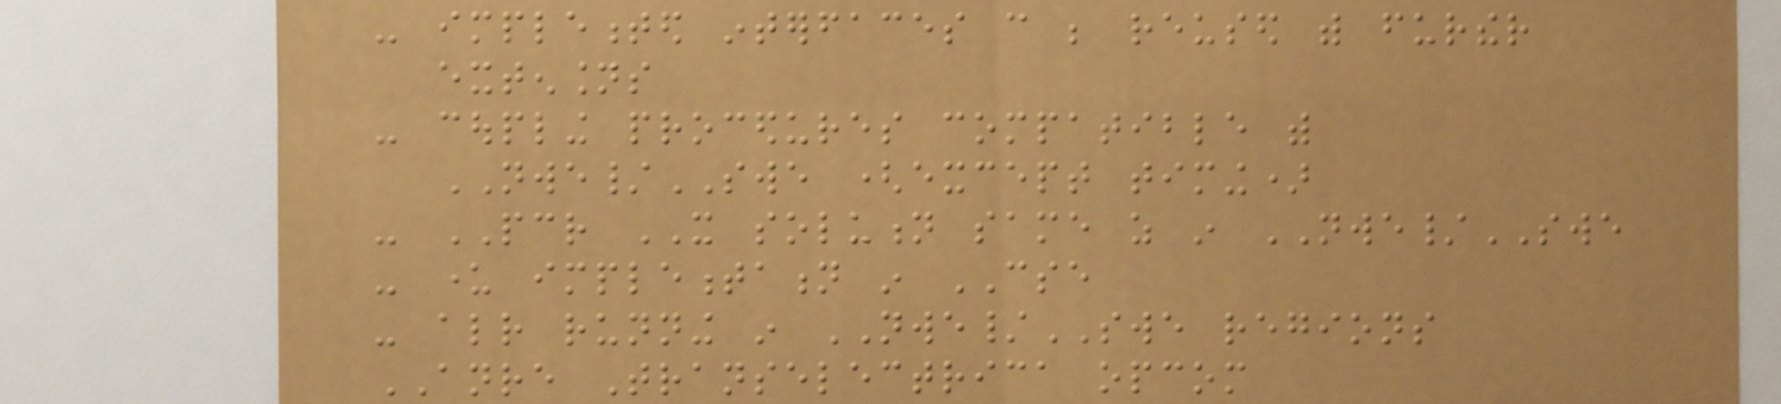- implemented interfaces can be reused with further
extensions
- coupling procedures compatible with
NWE/SWE (except timing)
- PCR IT solution same as in NWE/SWE
- under implementation in CSE
- already running in NWE/SWE regions
ANRE Transelectrica opcom
